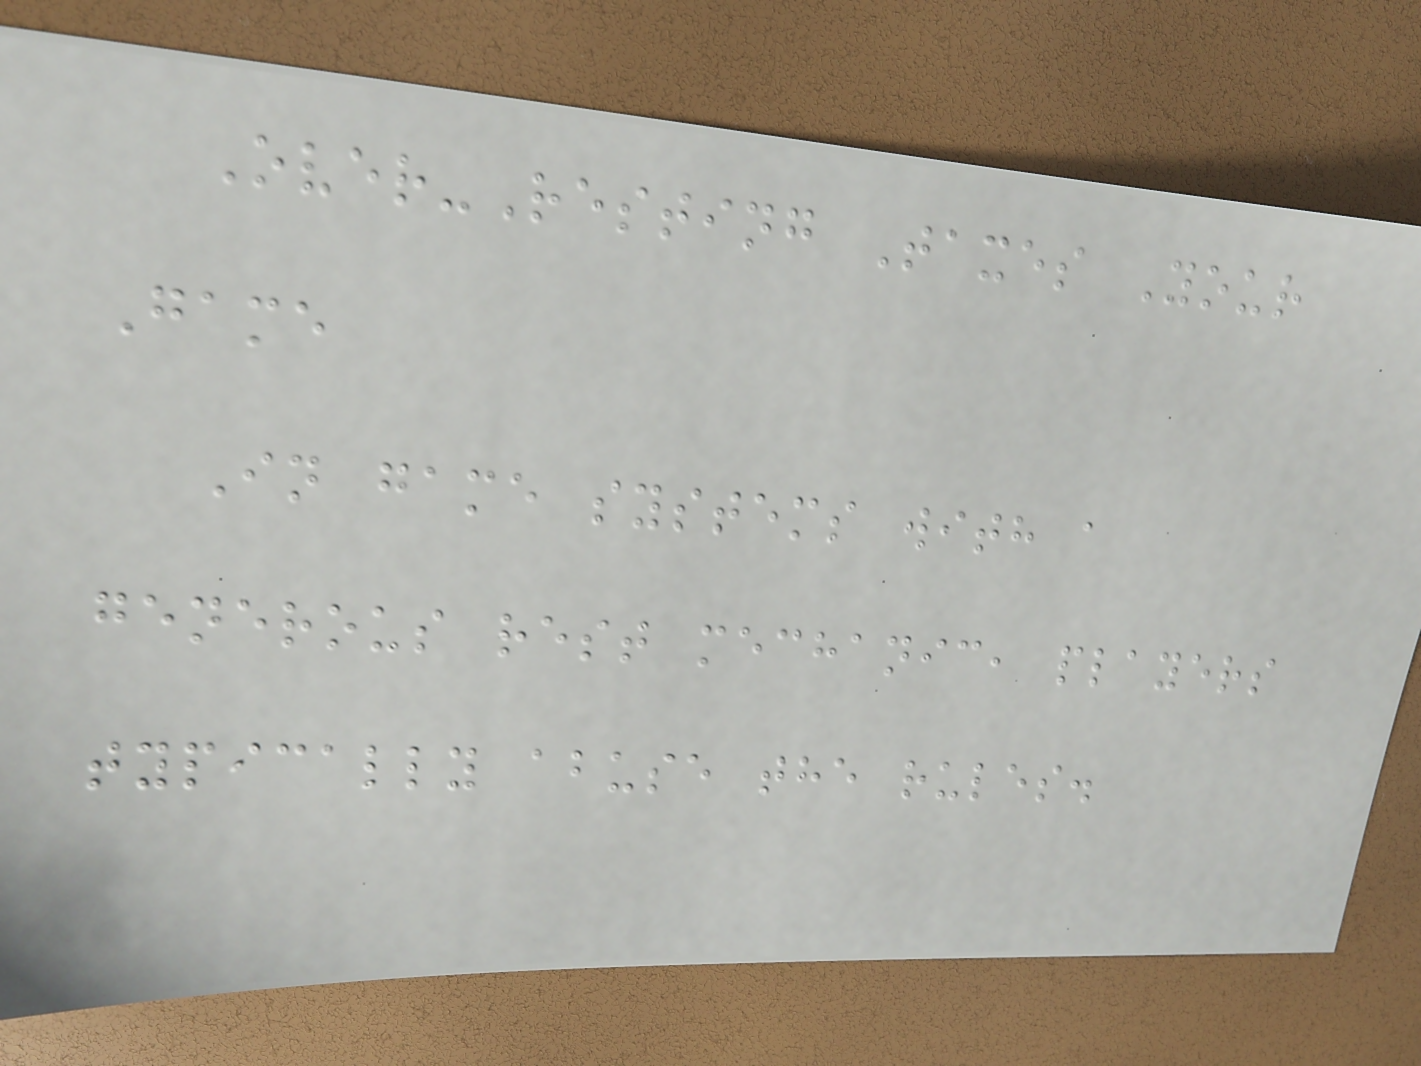Over-Resting Taxes Your
Game
In game systems with a
generous rest mechanic, players
typically abuse the rules.
